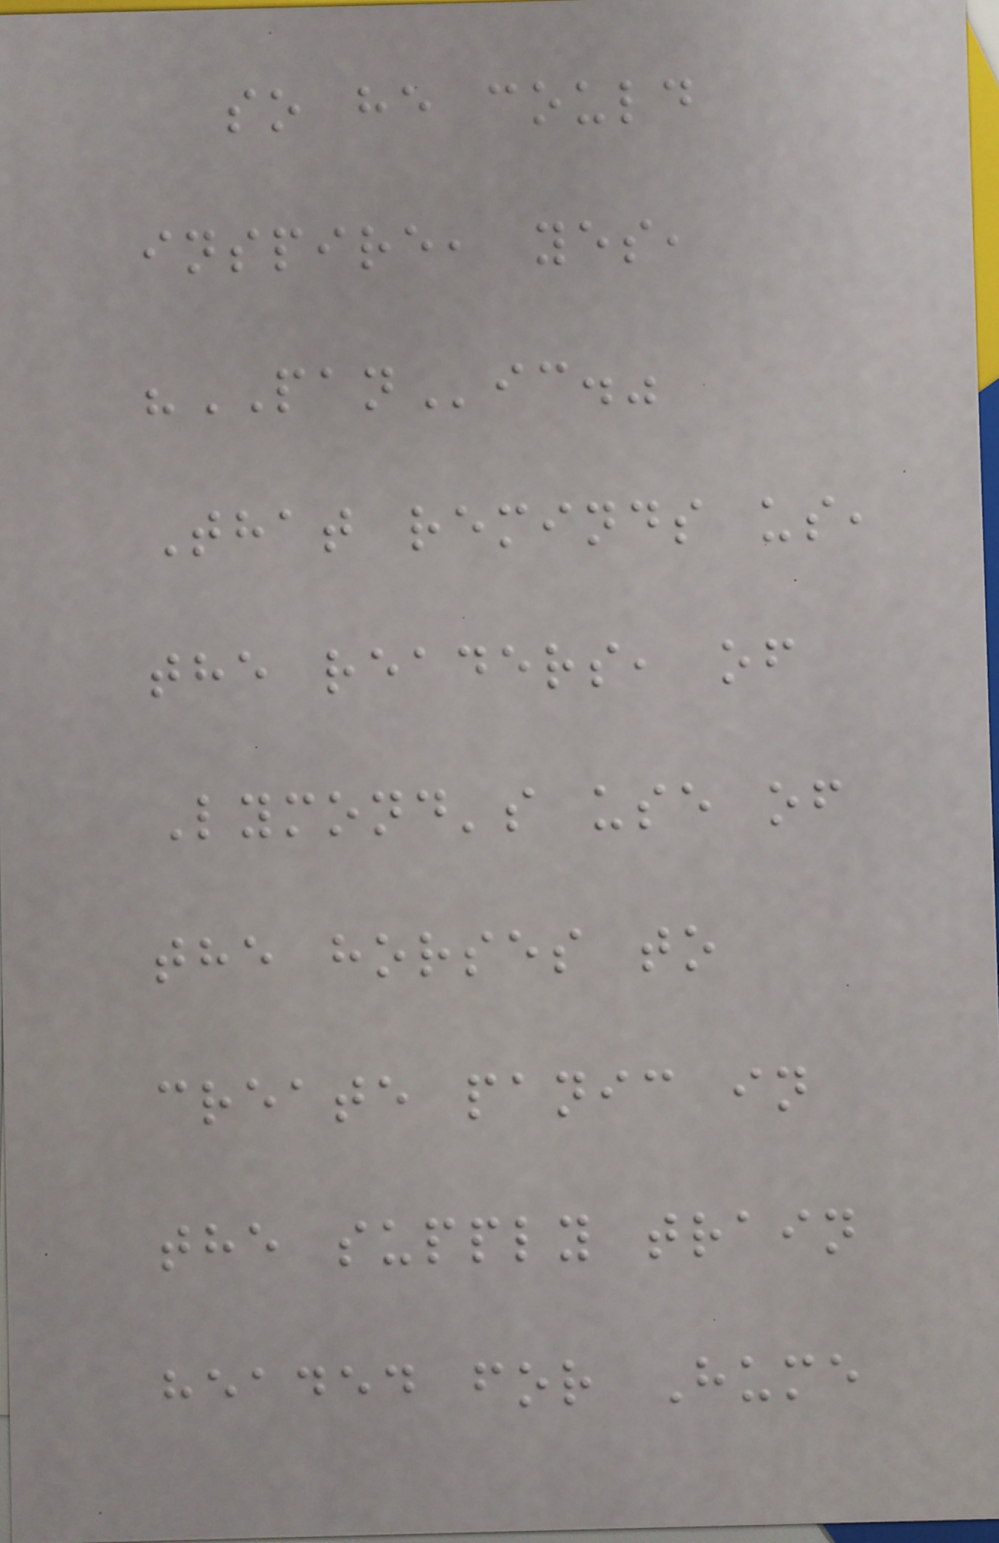so he could
inspire, yes,
"PANic."
That reminds us,
the readers, of
Lymond's use of
the horses to
create panic in
the supply train
headed for Hume
